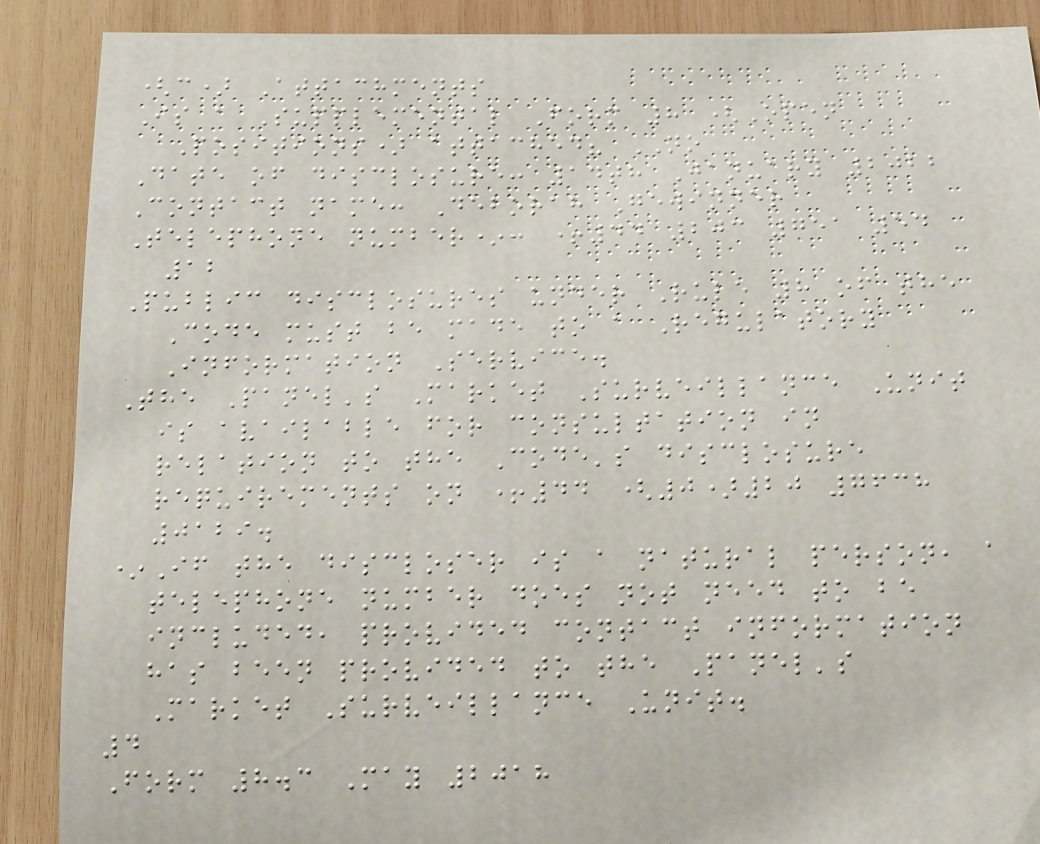(c) Attachments
Is a Supplemental Form 8 (Open
Positions) attached? NO
Date of disclosure: 14th January 2022
Contact name: Deborah Gewinner
Telephone number*: +44 203 751 54
12
Public disclosures under Rule 8 of the
Code must be made to a Regulatory
Information Service.
The Panel's Market Surveillance Unit
is available for consultation in
relation to the Code's disclosure
requirements on +44 (0)20 7638
0129.
*If the discloser is a natural person, a
telephone number does not need to be
included, provided contact information
has been provided to the Panel's
Market Surveillance Unit.
4
Form 8.3 May 2018
